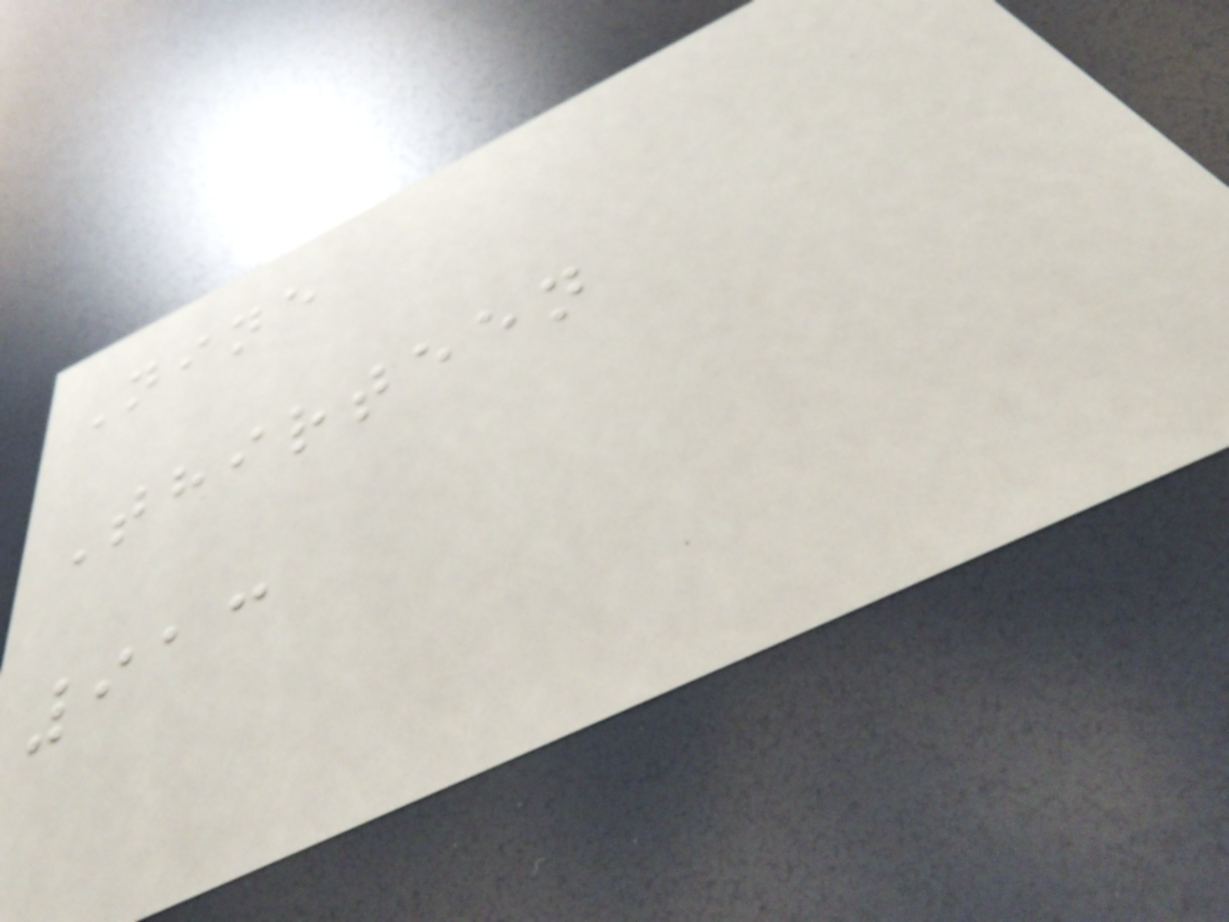Nine
Thirteen
913
